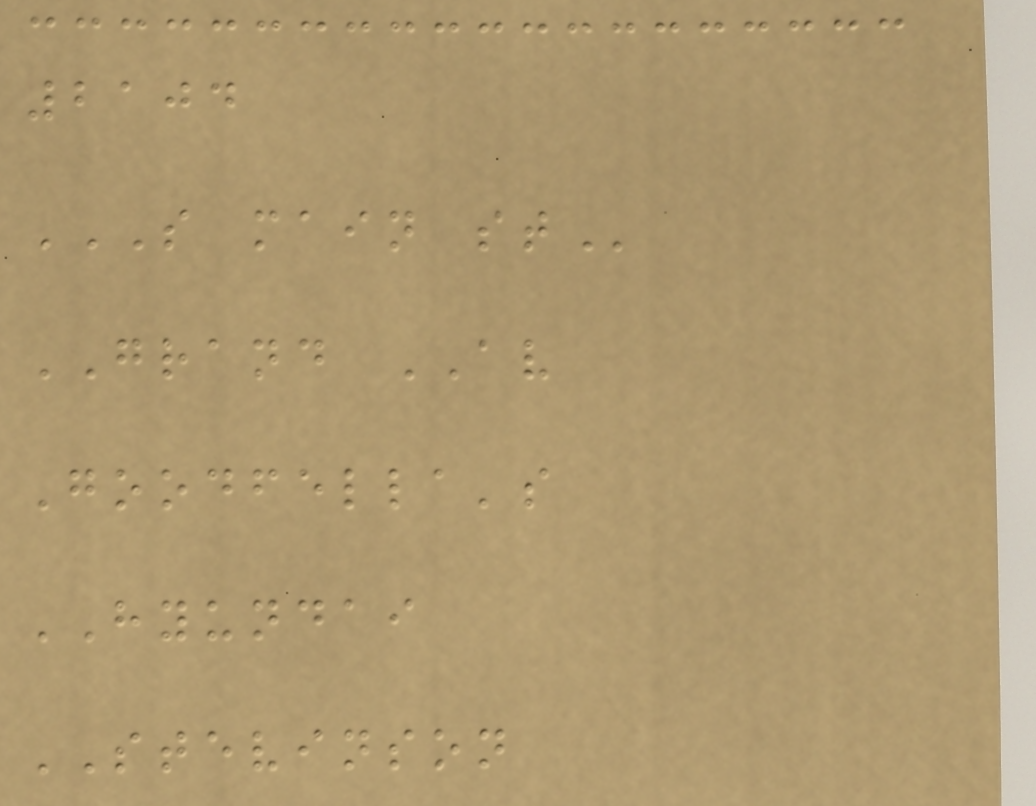2104
S MAIN ST
GRAND AV
Goodfella's
HYUNDAI
STEVINSON
